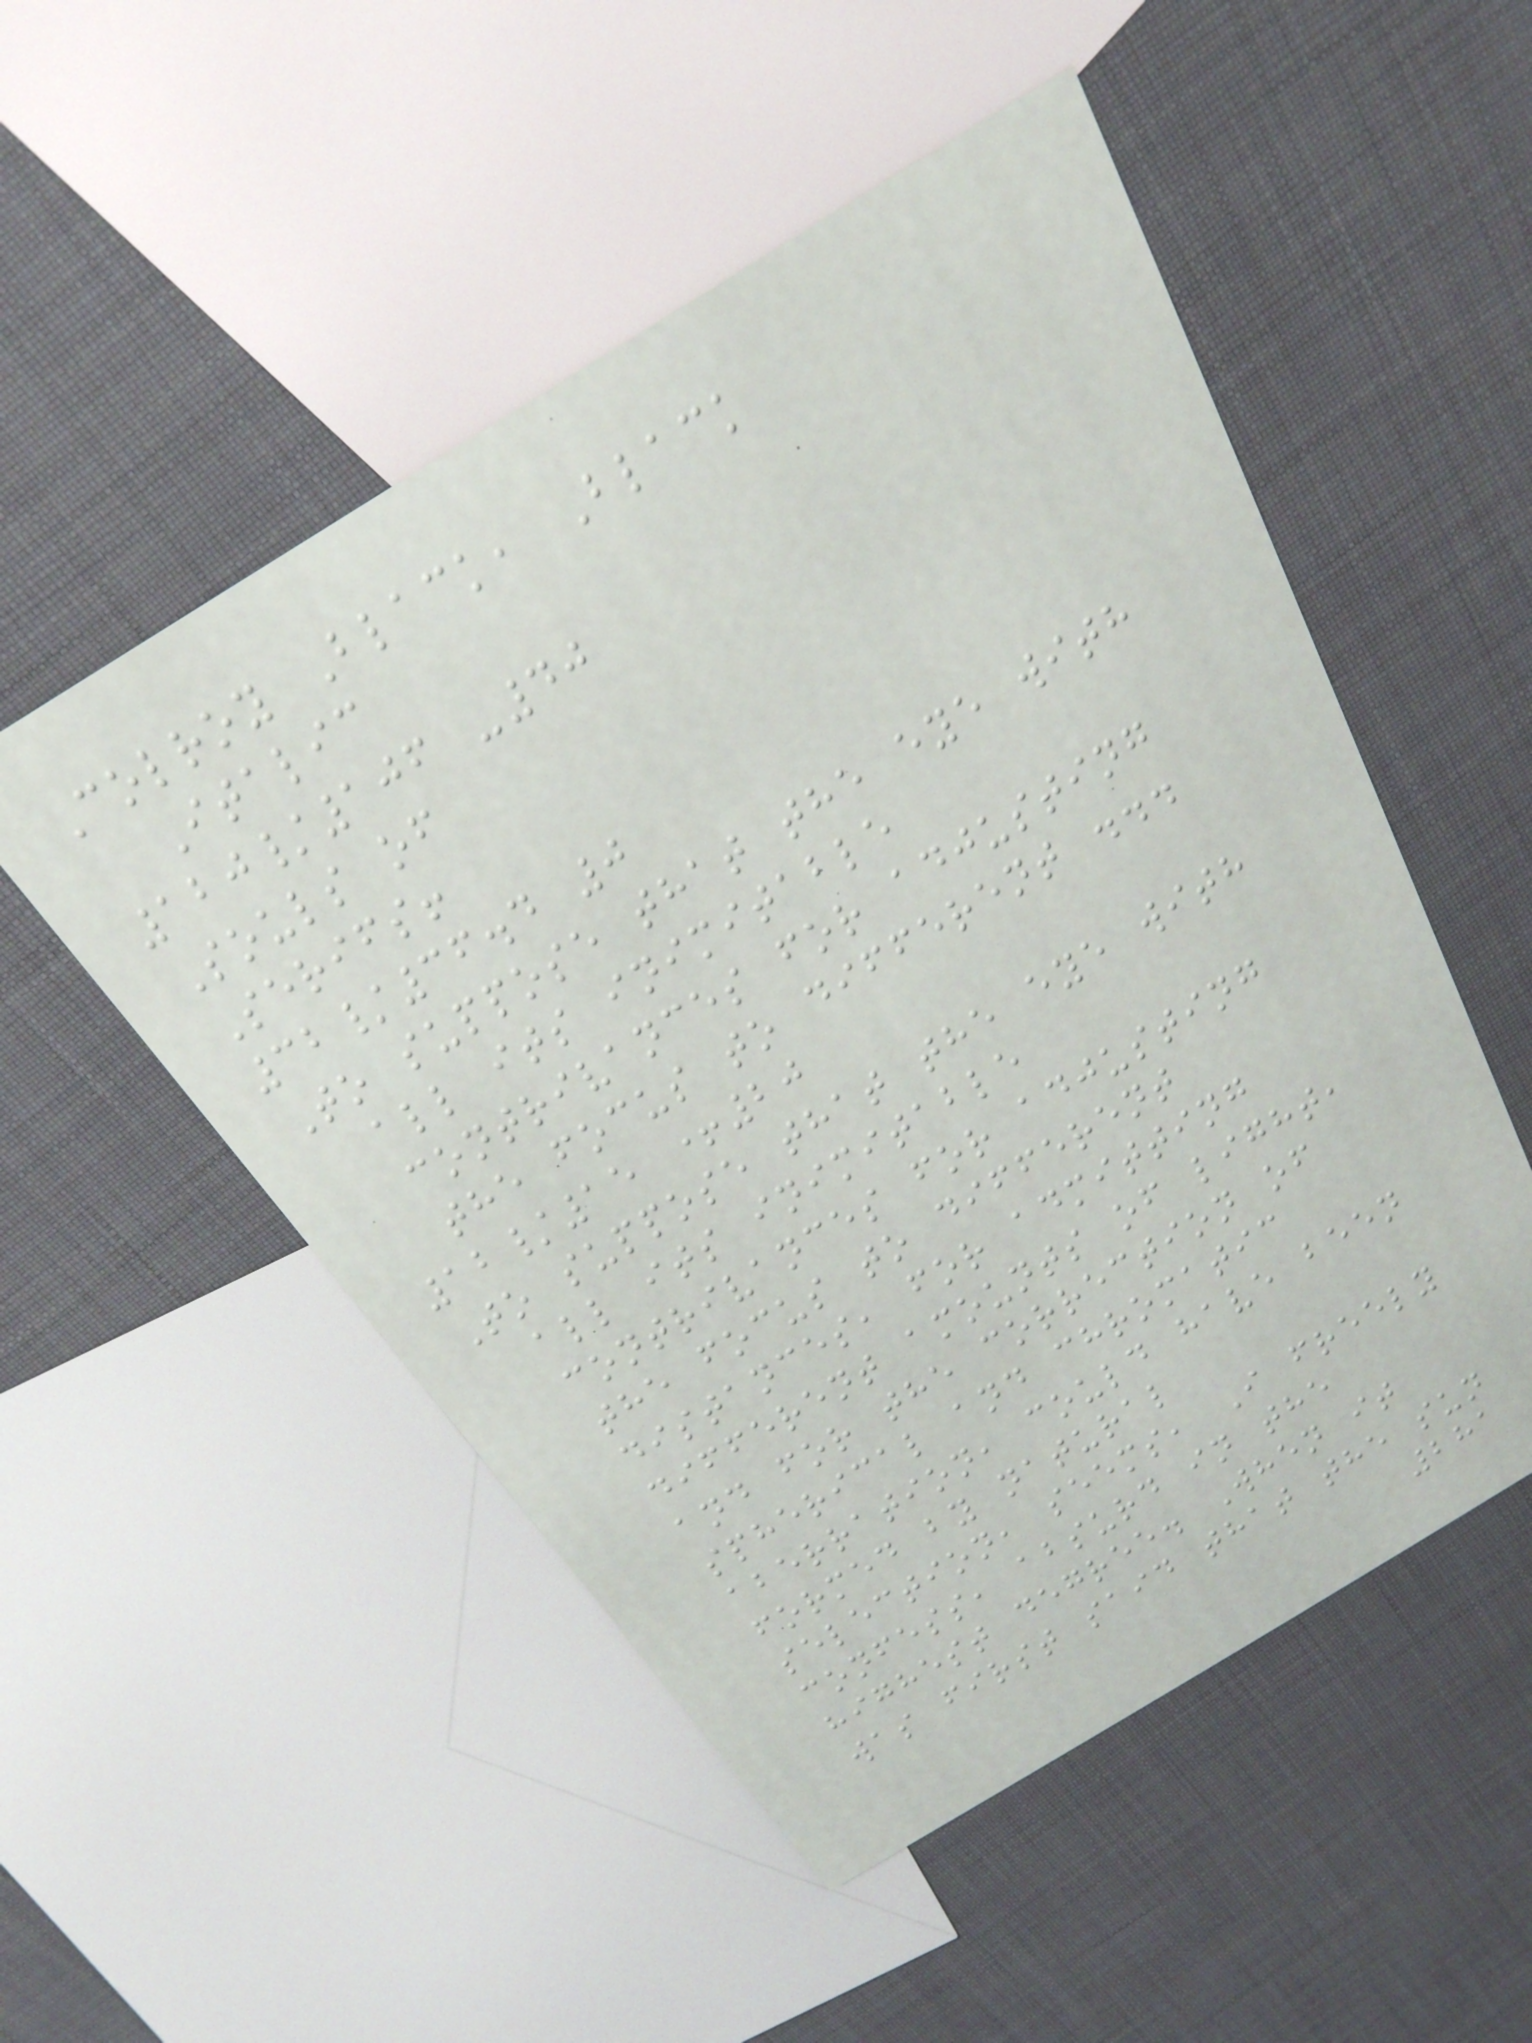Colroy Black, Black
Italic
120/106 -40
Souls of
Serifs!
32/36.4 0
To suppose that the eye with
all its inimitable
contrivances for adjusting
the focus to different ...
12/15 +20
To suppose that the eye with
all its inimitable
contrivances for adjusting
the focus to different
distances, for admitting
different amounts of light,
and for the correction of
spherical and chromatic
aberration, could have been
formed by natural
selection, seems, I freely
confess, absurd in the
highest degree. When it
was first said that the sun
281
